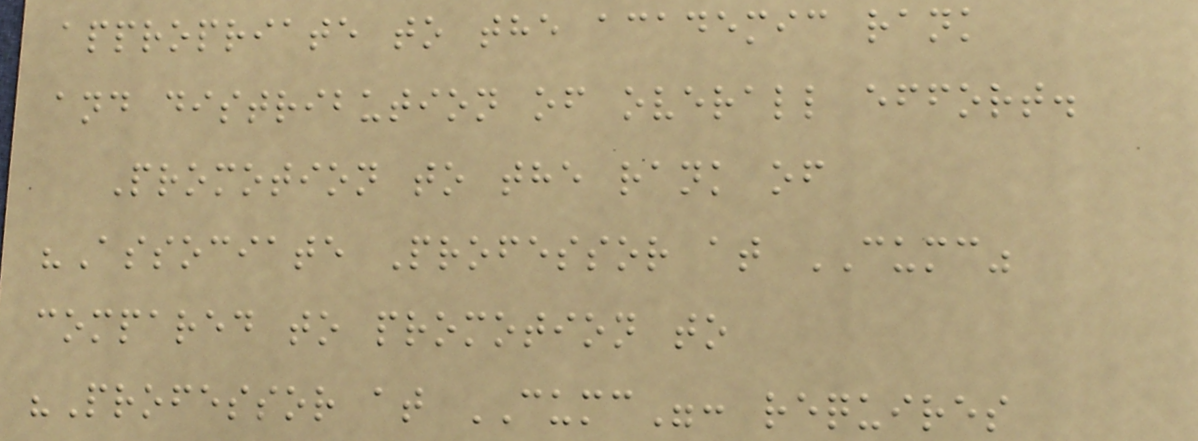appropriate to the academic rank
and distribution of overall effort.
Promotion to the rank of
"Associate Professor at CUMC"
compared to promotion to
"Professor at CUMC": requires
